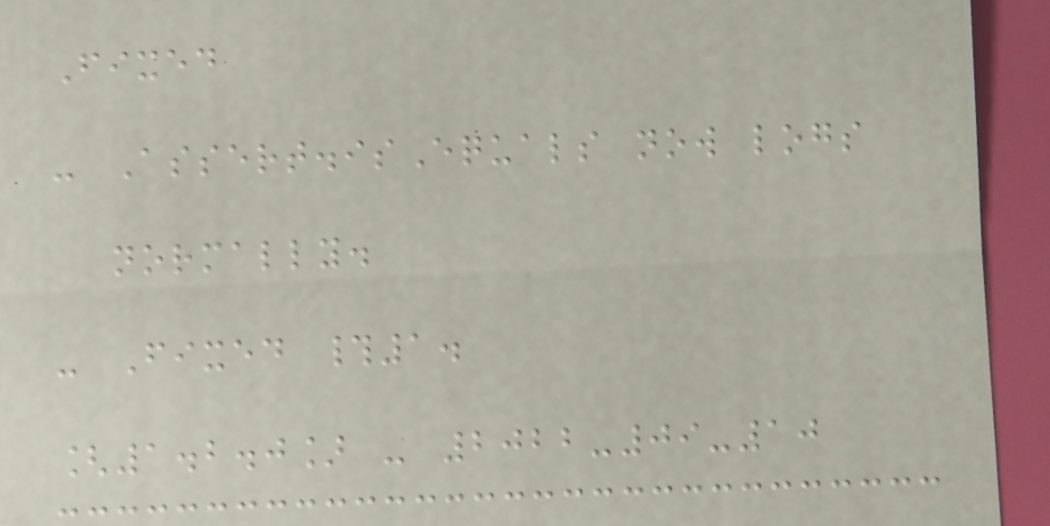Fixed
- Assert.isEquals now logs
normally.
- Fixed #1.
[1.2.0] - 2022-09-10
